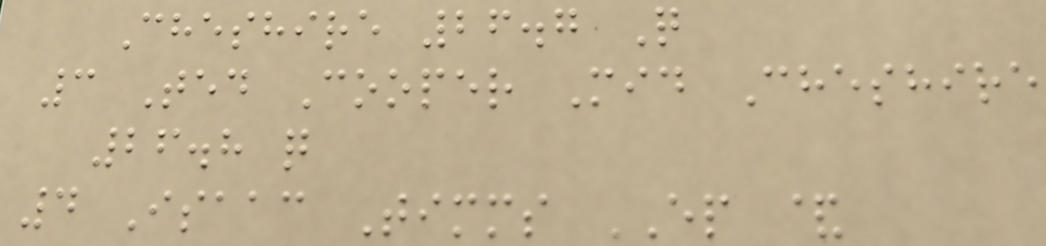Cheshire 26.7 Q
3 Ted Cooper Mid Cheshire
26.8 q
4 Isaac Timms EP &
